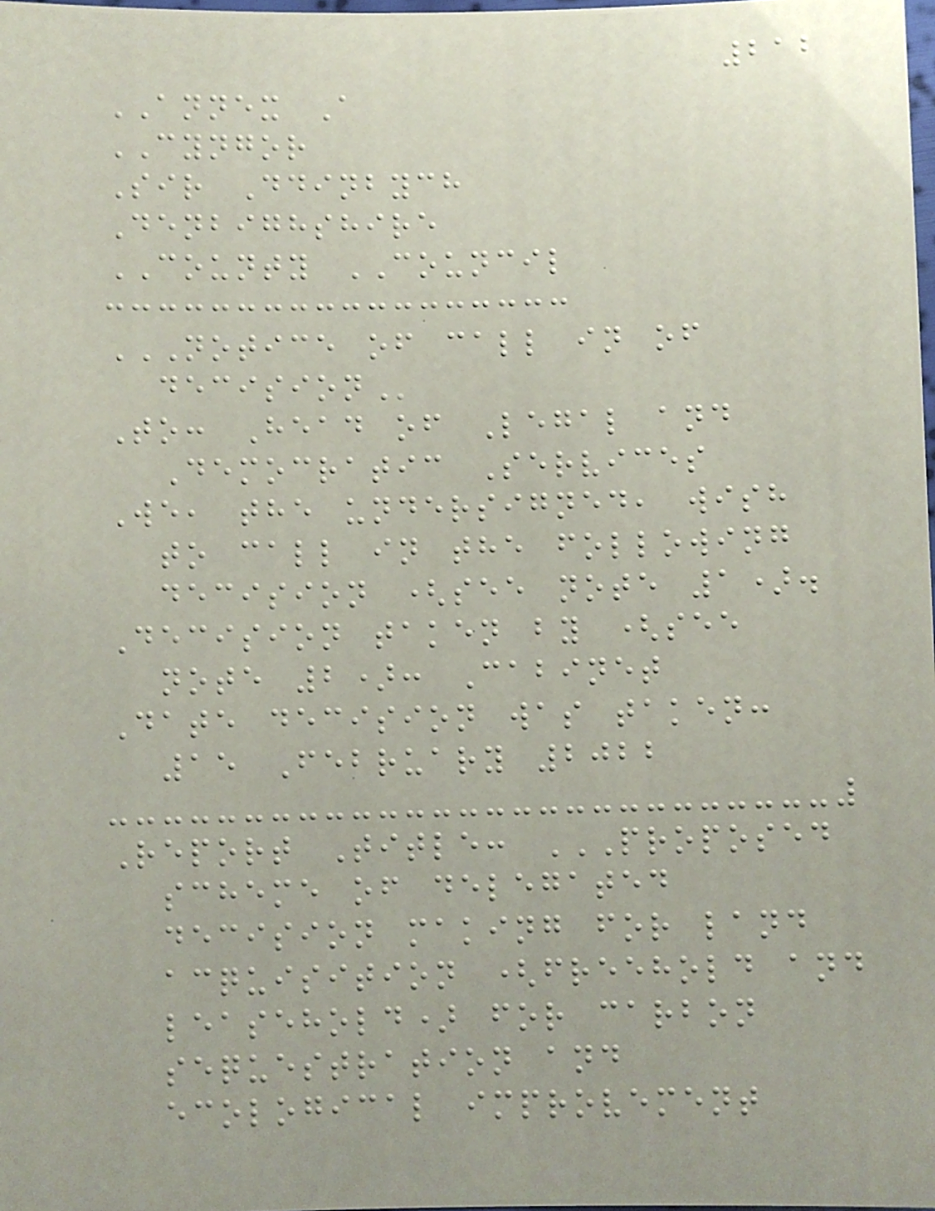212
ANNEX A
CYNGOR
Sir Ddinbych
Denbighshire
COUNTY COUNCIL
NOTICE OF CALL IN OF
DECISION
To: Head of Legal and
Democratic Services
We, the undersigned, wish
to call in the following
decision (see note 1).
Decision taken by (see
note 2): Cabinet
Date decision was taken:
15 February 2022
Report Title: PROPOSED
SCHEME OF DELEGATED
DECISION MAKING FOR LAND
ACQUISITION (FREEHOLD AND
LEASEHOLD) FOR CARBON
SEQUESTRATION AND
ECOLOGICAL IMPROVEMENT
